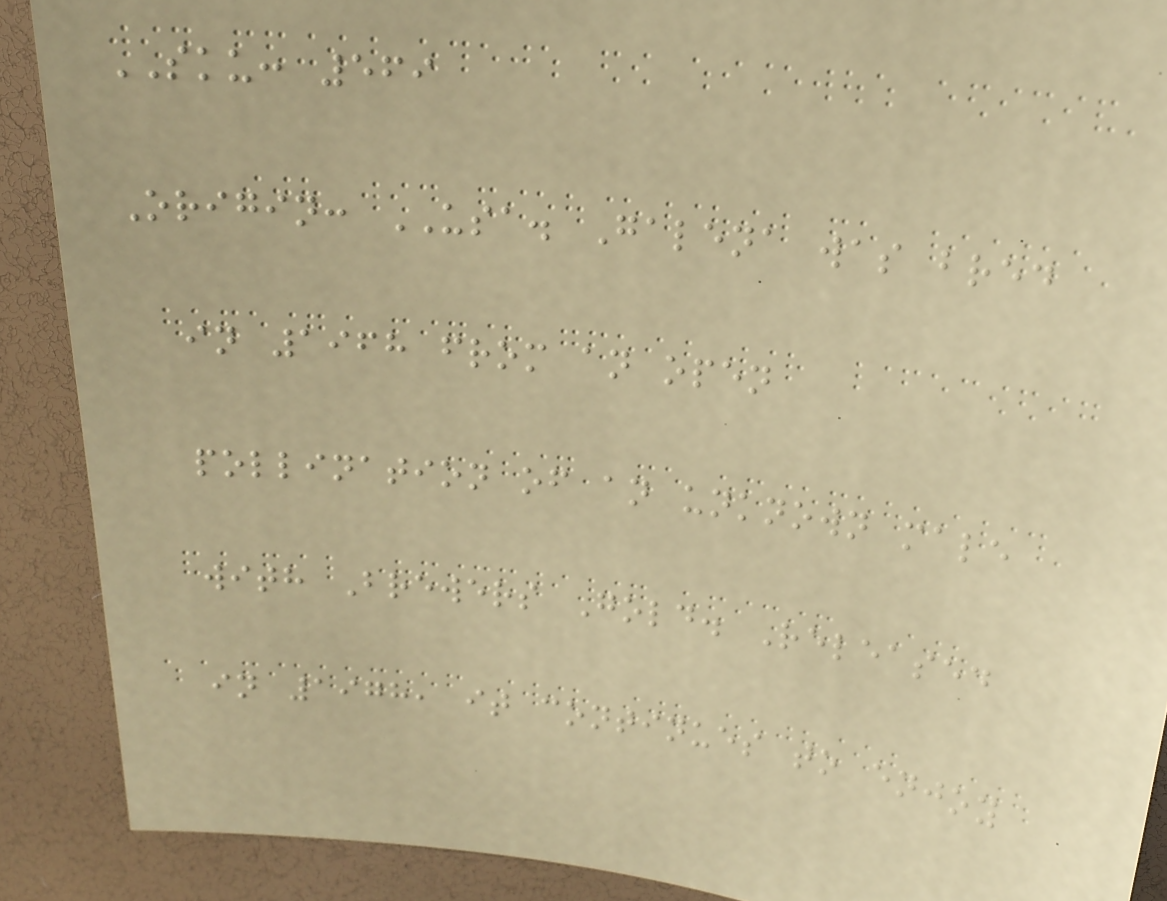SKU: 569
Origin: USA. Galena was bred
in 1968 from an open
pollination of an unknown male
with Brewers Gold. Released
in 1978, it continues to enjoy
